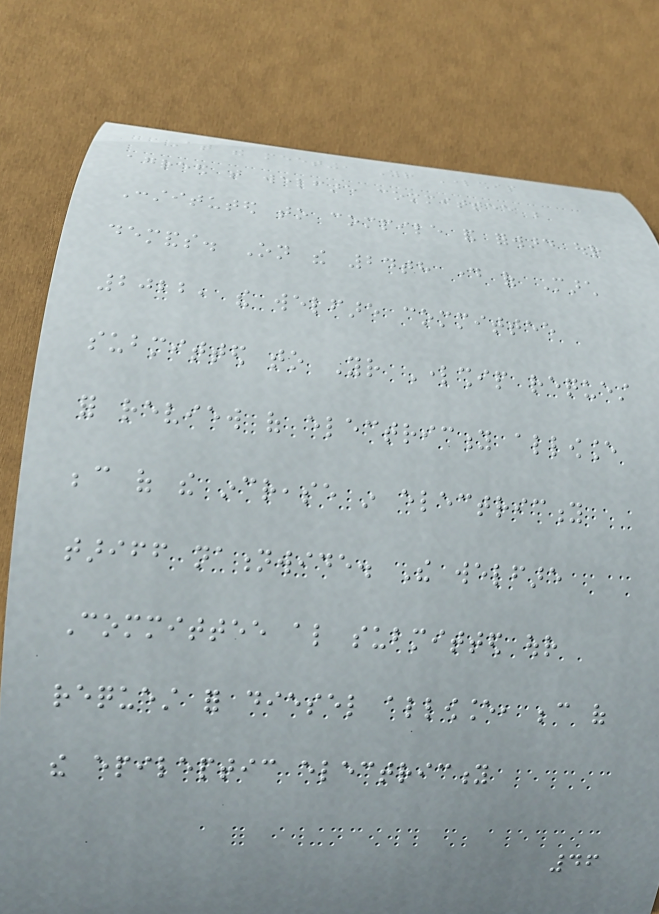At the meeting, Your Lordship
agreed that welfare committee be
Constituted to compile and forward our
demands. On the 24th day of March
2022, the welfare committee
submitted to Your Lordship request
for review of electricity allowance
because of the increase in electricity
tariff nationwide. The welfare
Committee also submitted our
request for diesel allowance, because of
the epileptic electricity
46
